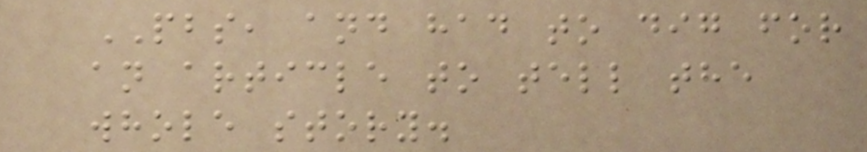PBS, and had to dig for
an article to tell the
whole story.
